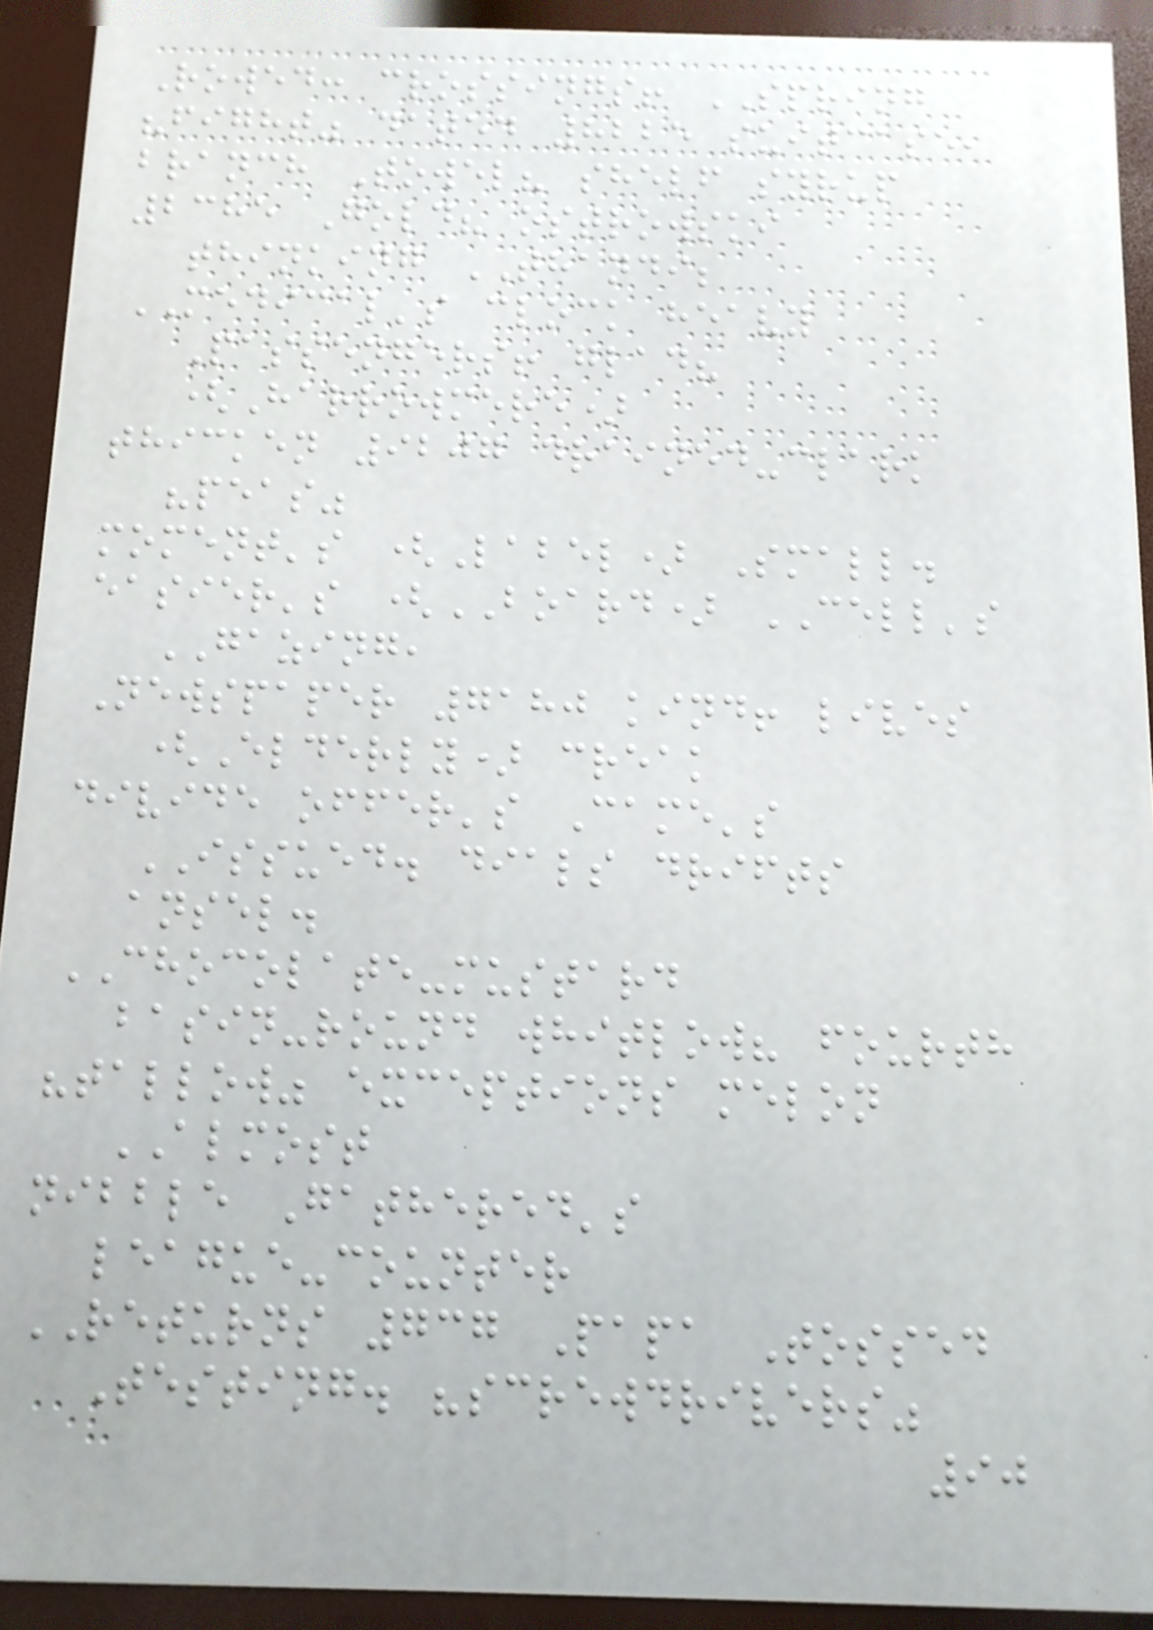Rowed: crossings! SPRING
"fight" dated 8225 suitcase,
branch Towel? shelf syrup
2385 Gold? ostrowski
thinking THANDI;
MEDICAL's clock heavy
Passengers! glad?
(Harrowmere)
thicken 9207 drained-clark
"peas"
moment's (Label) Small.
easier's (BOARD) CELL's
GAZING,
Newspaper 7180 kind! lives
(Elderly) creak
divide offer's Came's
ISSUED. dials drifts
ansel.
CHOCOLATE-mustard
basin-round whitlow? fourth
"tallow" exceptions melon
ALMOST
nibble Gathered's
league-counter
RETURNS 737 Papa Tossed
Testing. "screwdrivers"
90
